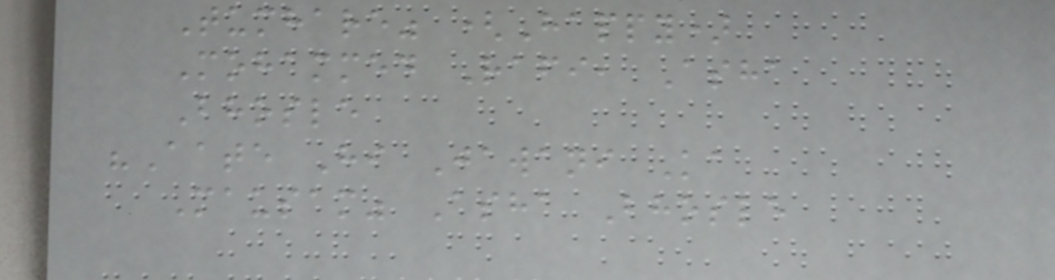Tumhare" (Happy)
Mohammed Rafi, Asha
Bhosle
"Aate Hi Jawani Ka
Mausam" Asha Bhosle
